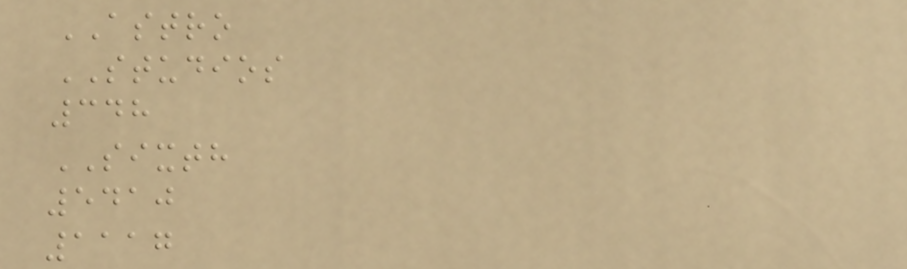ASTRO
STUDIOS
348
SIXTH
5410
1117
